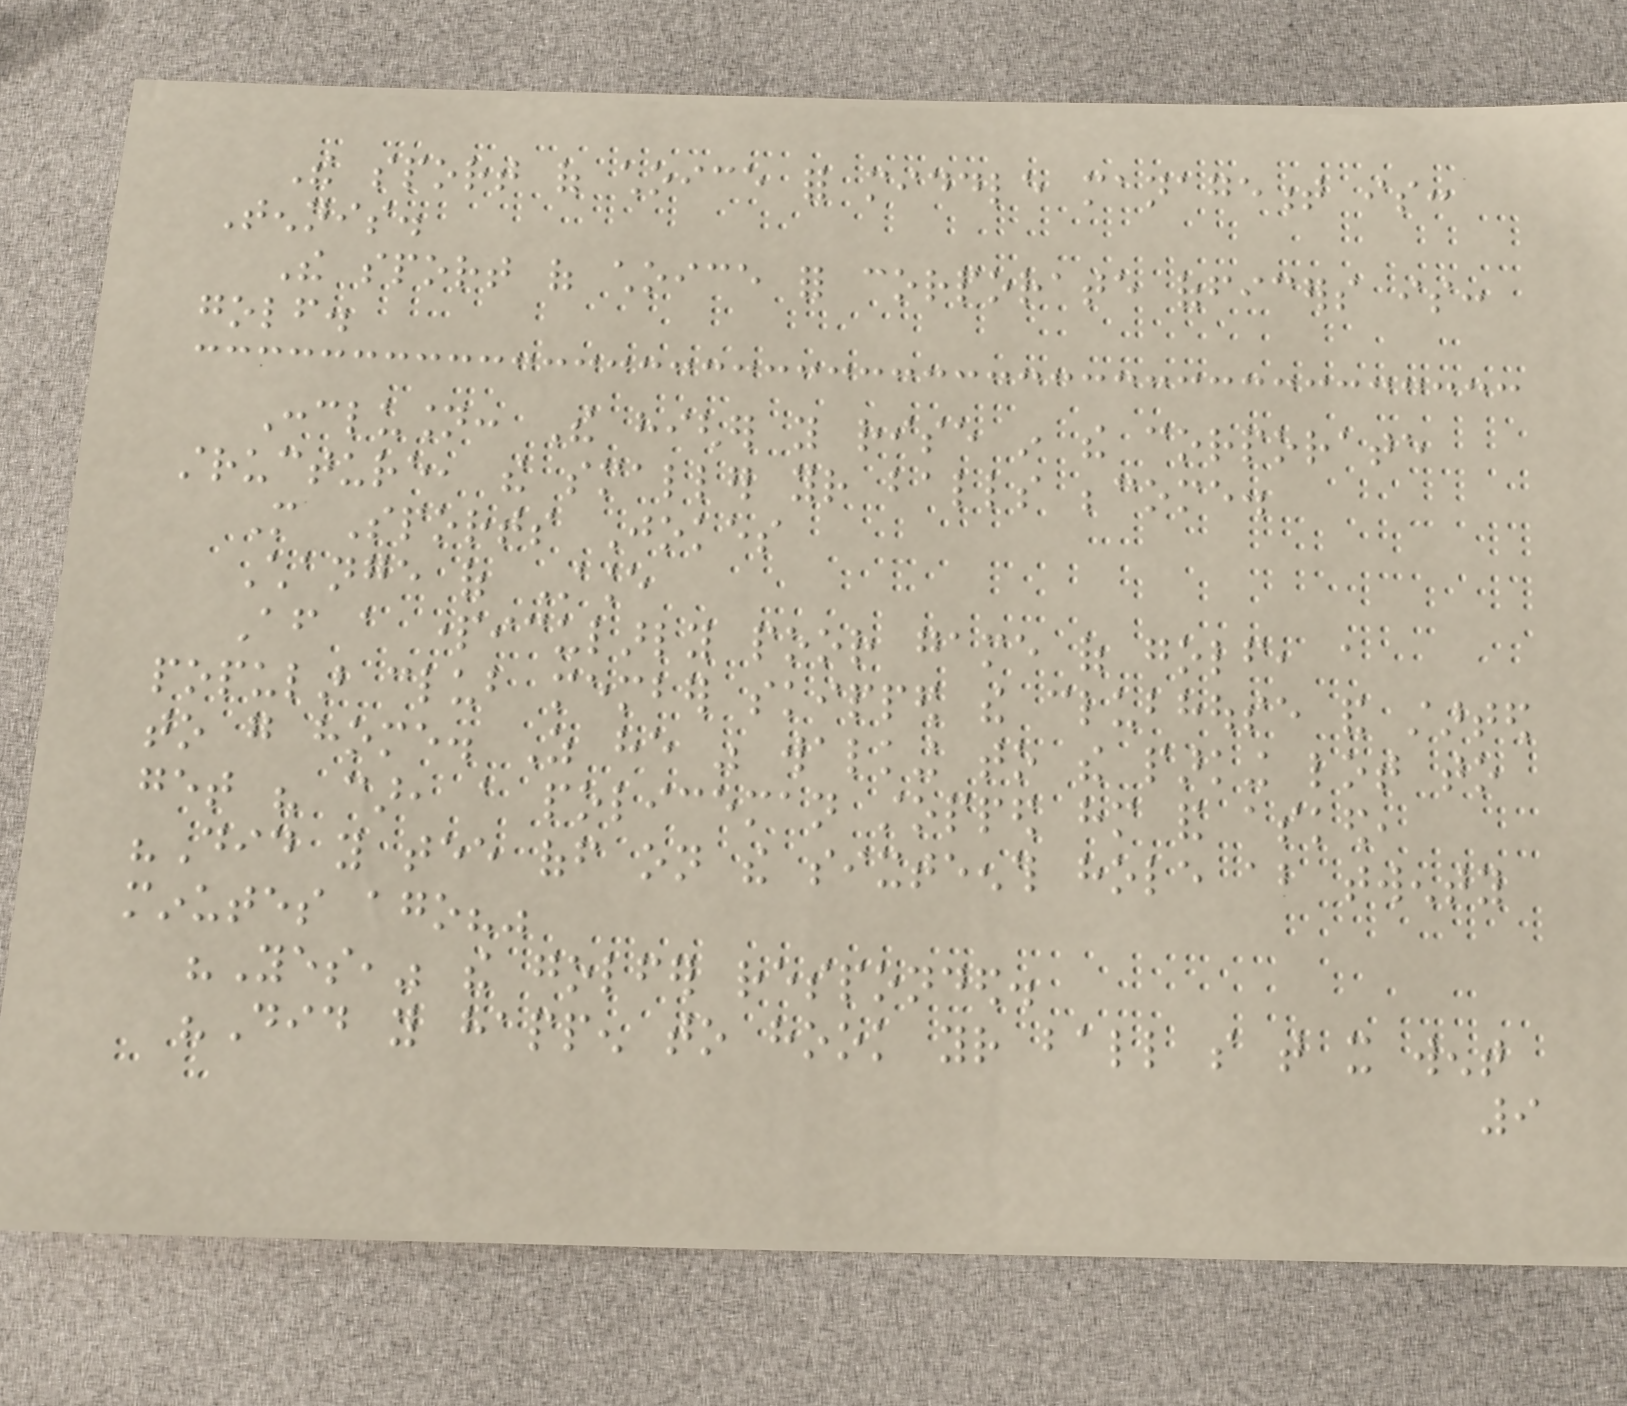The sport of choice for middle management is:
Tennis.
The sport of choice for corporate officers is:
golf.
Conclusion: The higher you rise in the corporate
structure, the smaller your balls become.
More Sports Jokes
Change of Stance
After a particularly poor game of golf, a
popular club member skipped the clubhouse and started
to go home. As he was walking to the parking lot to
get his car, a policeman stopped him and asked,
"Did you tee off on the sixteenth hole about twenty
minutes ago?"
"Yes," the golfer responded.
"Did you happen to hook your ball so that it went
9
